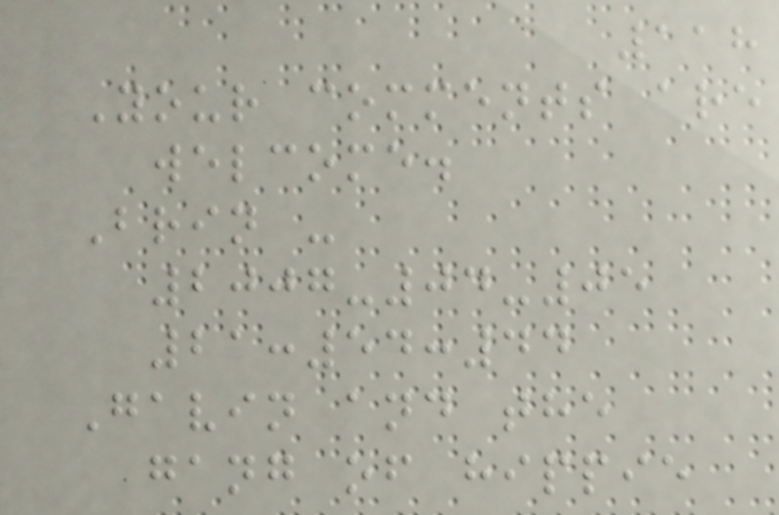118
Your comments are
welcome.
Brin -
2007-04-05
21:54:44
Gavin and the
gang of hippie
